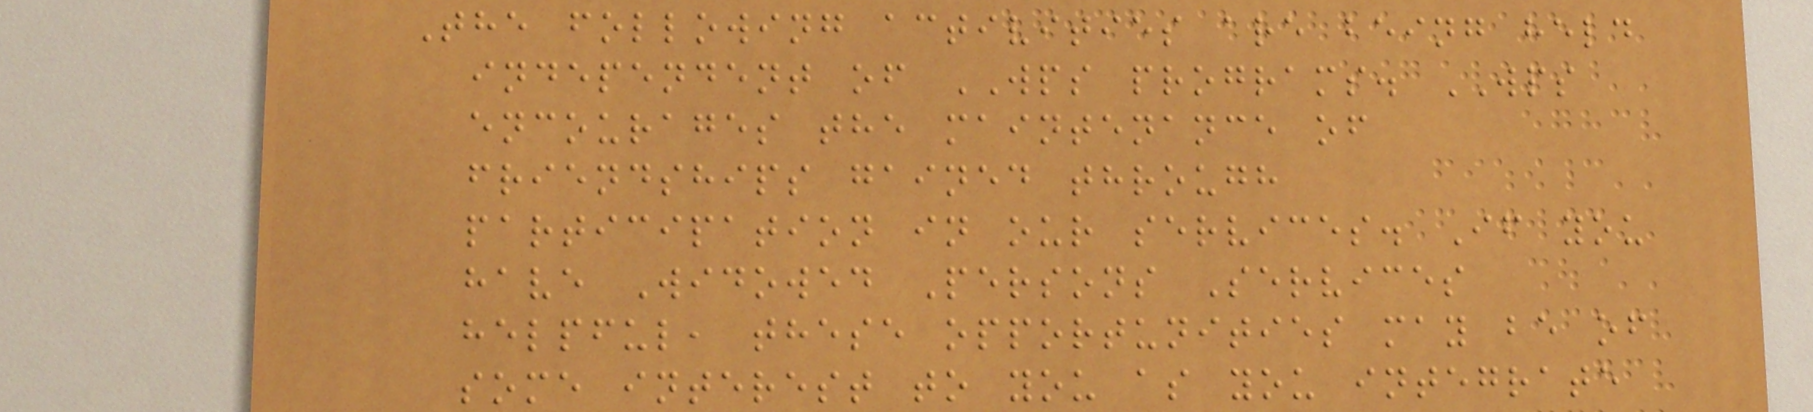The following activities are being held
independent of WPS programs. WPS
encourages the maintenance of
friendships gained through
participation in our services. If you
have Widowed Persons Services
helpful, these opportunities may be of
some interest to you as you integrate
